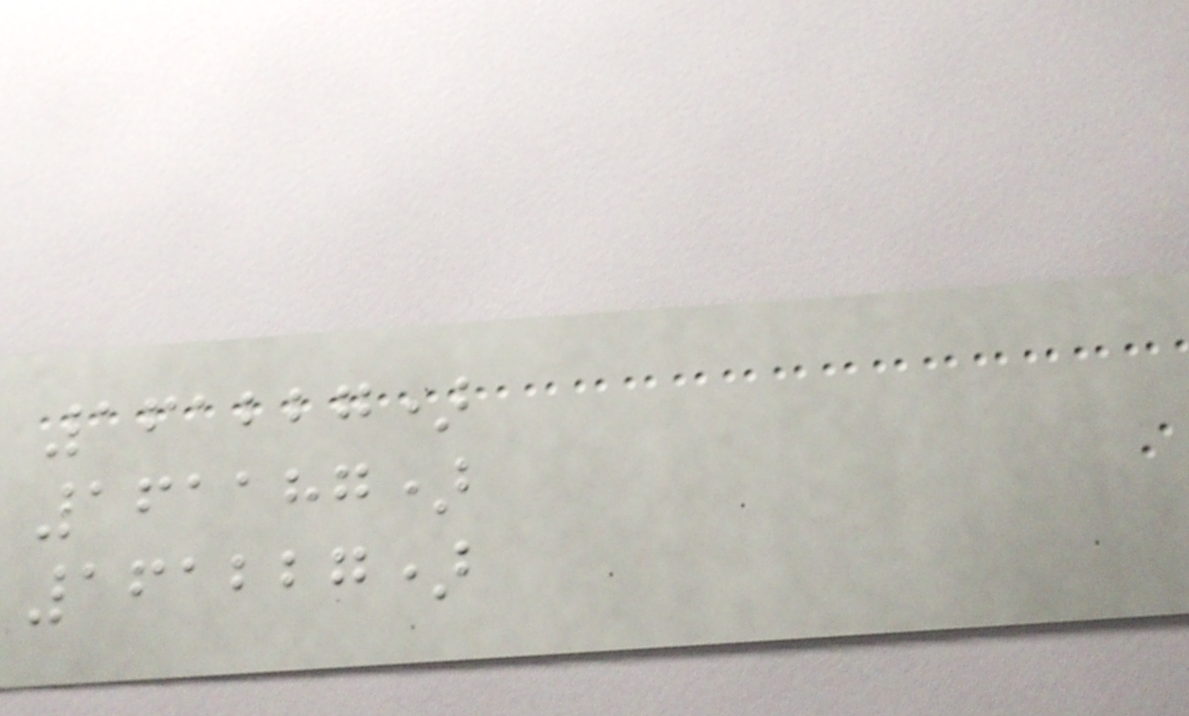161227)
161187)
161227)
